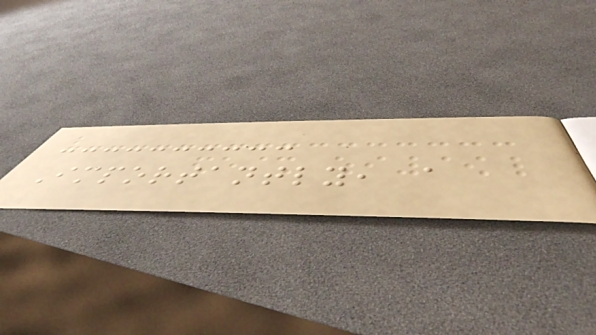Importantly, a
